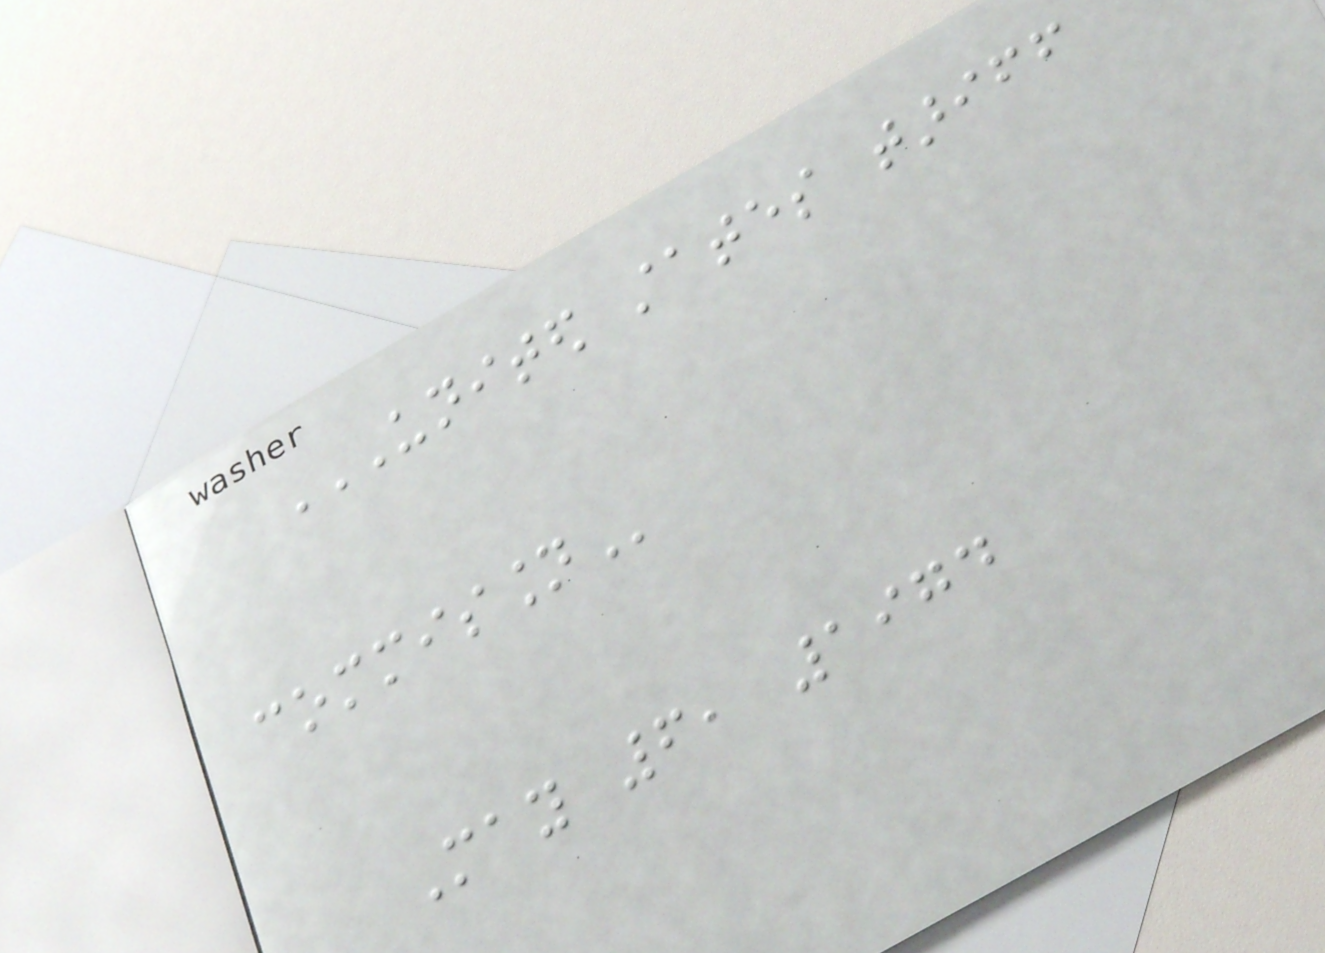UNITED STATES TARIFF
COMMISSION
May 6, 1974
